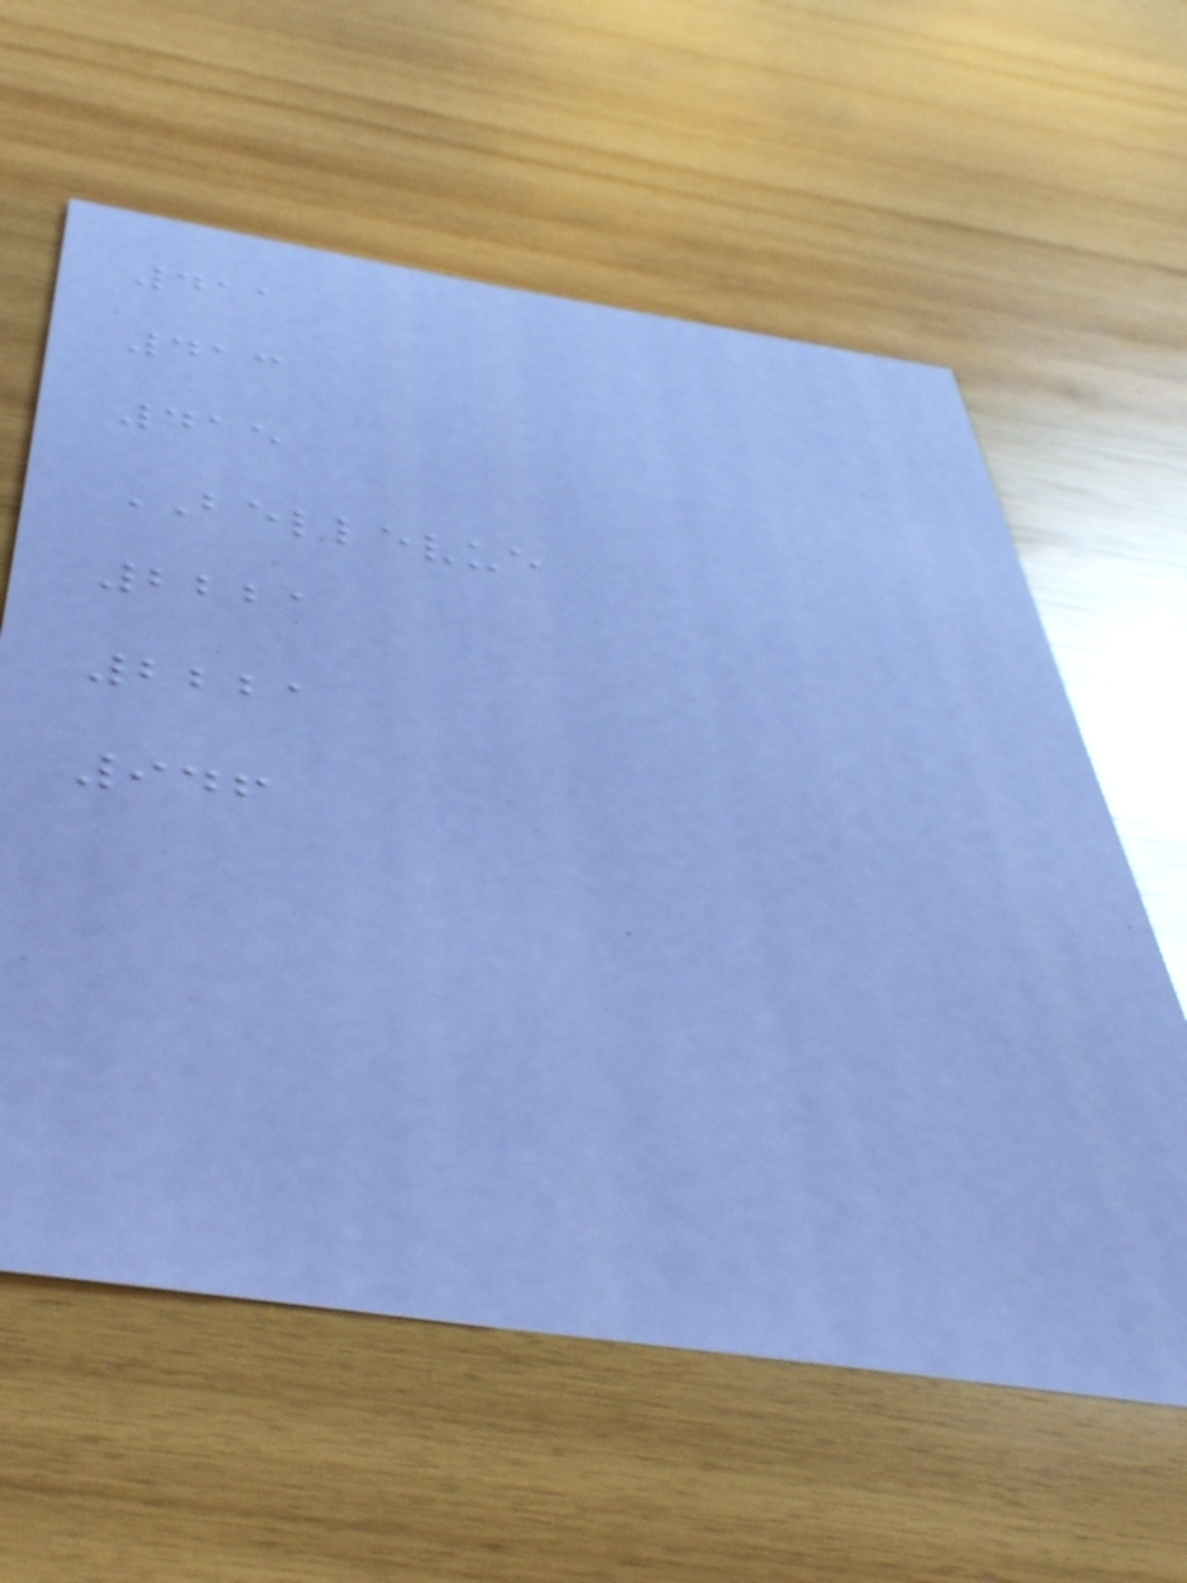411
413
415
BELLEVUE
2221
2221
946
